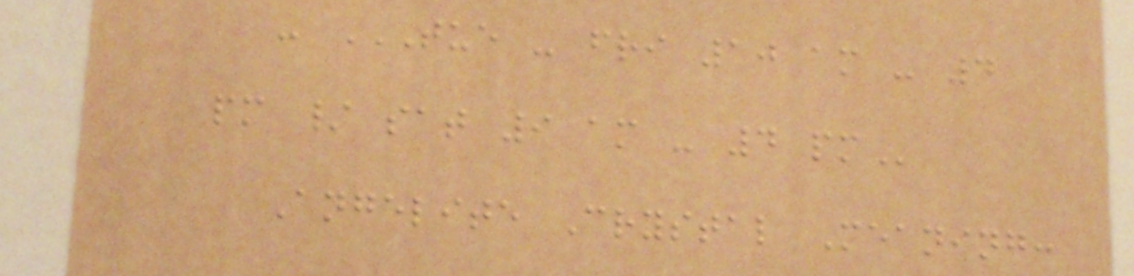- TUE - FRI 10 AM - 4
PM / SAT 9 AM - 4 PM
Angelite Crystal Meaning:
